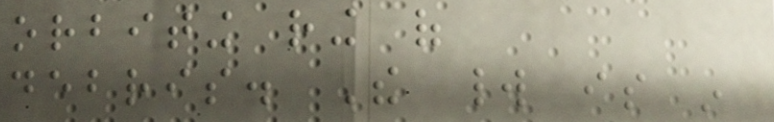orbiting ring of
debris. The world is in
